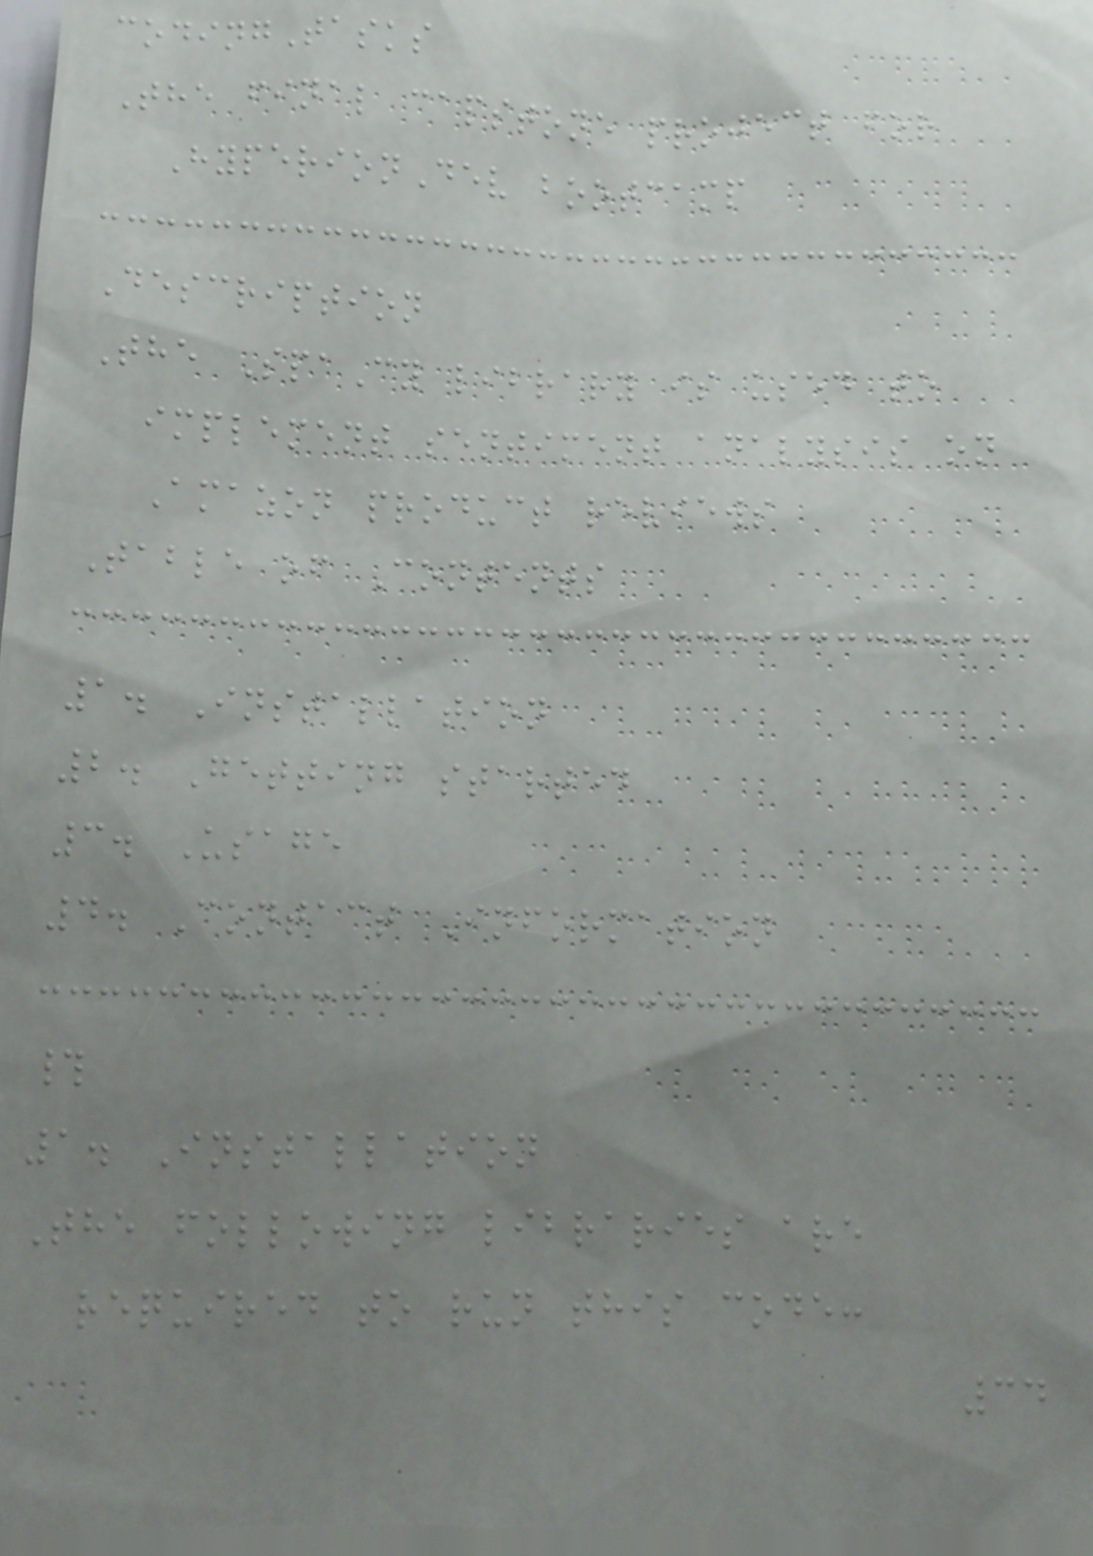codingTasks
The final capstone project for
HyperionDev bootcamp
Description
The SpaCy library is used to
implement sentiment analysis on
Amazon product reviews
Table of Contents
1. Installation
2. Getting started
3. Usage
4. Contact Information
#
1. Installation
The following libraries are
required to run this code:
34
